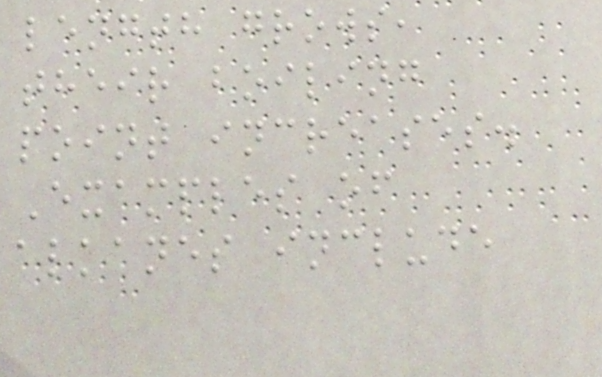length grows,
their boiling
point increases.
Examples of
alkanes include
